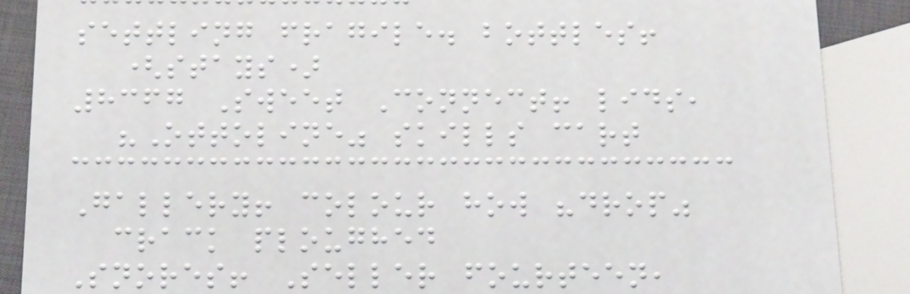settling fragile. bottles!
(stays)
8367 Sweet Connect! lids,
"Ottoline" skills cart
Gallery! colour how "drop"
crack ploughed
Snores! Seller fourteen,
